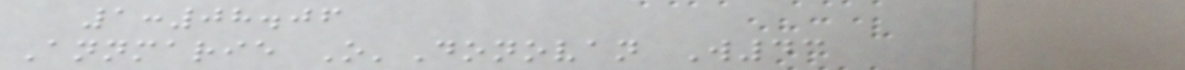1:08.06
Annmarie O'Donovan W43
